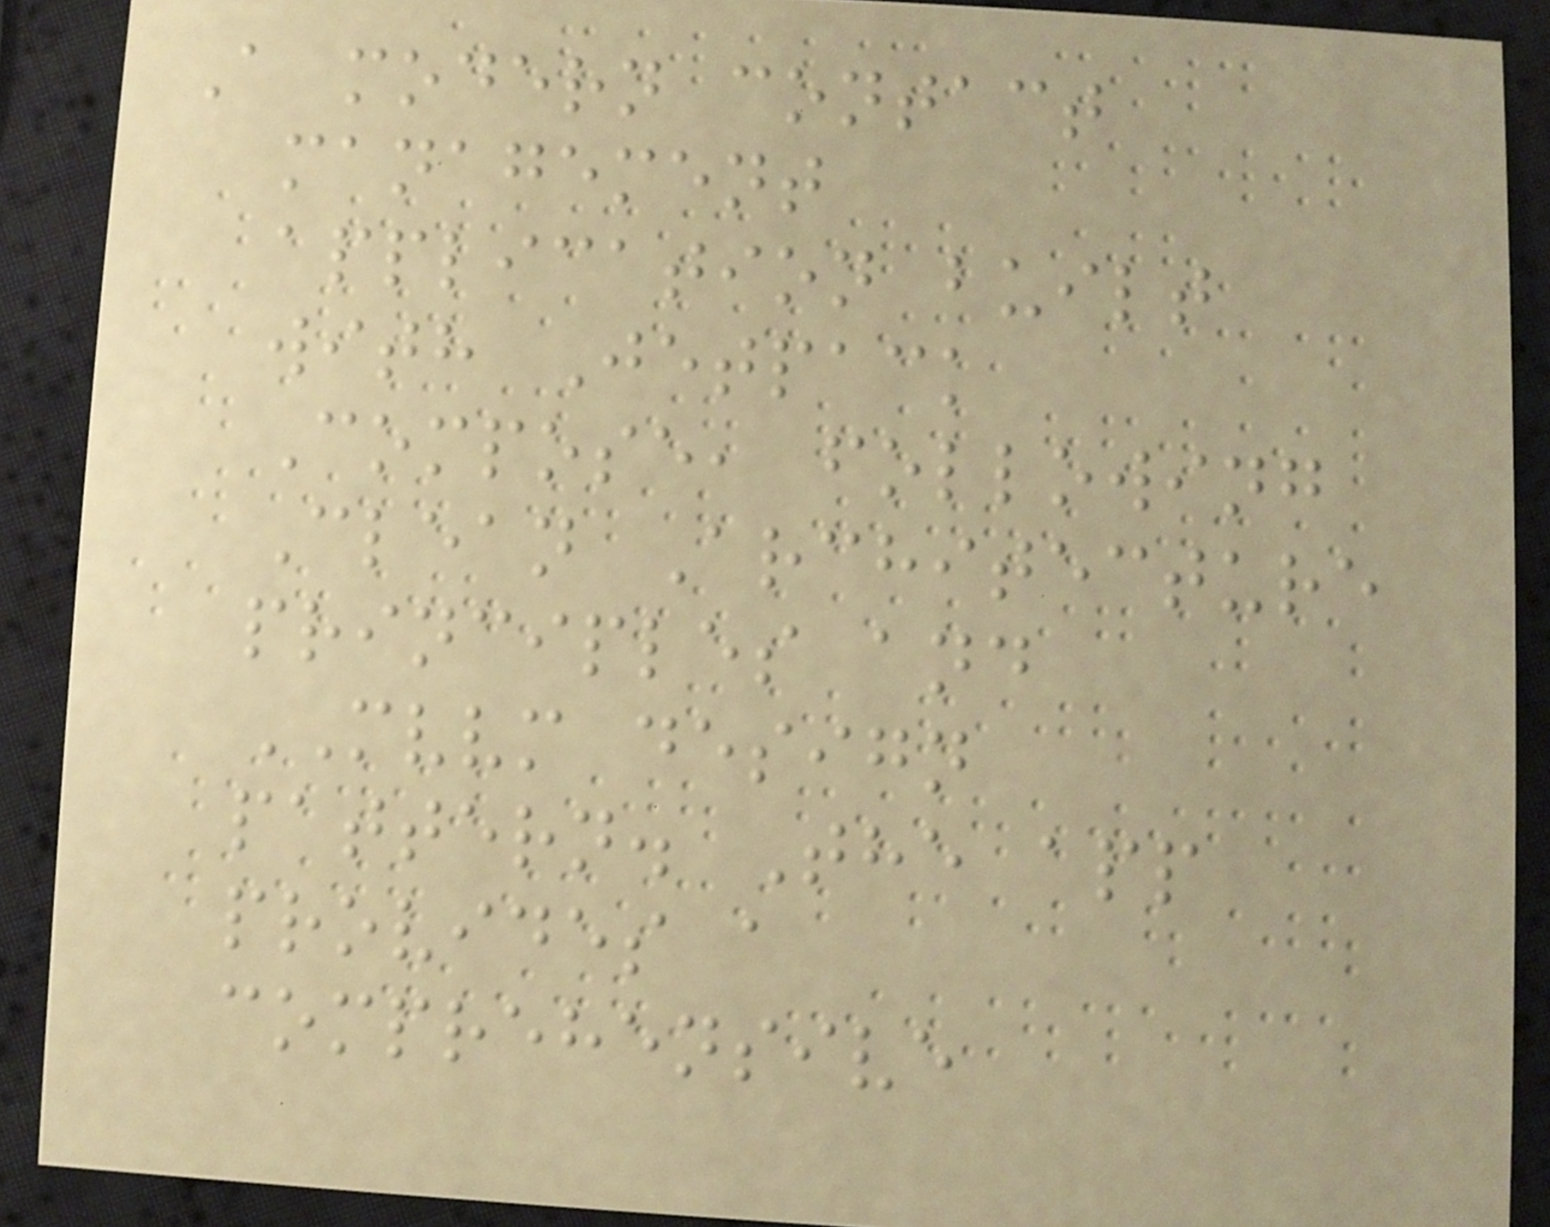A modern contact
management
application built
with Jetpack
Compose, following
Clean Architecture
principles and
MVVM design
pattern. The app
provides a
comprehensive
